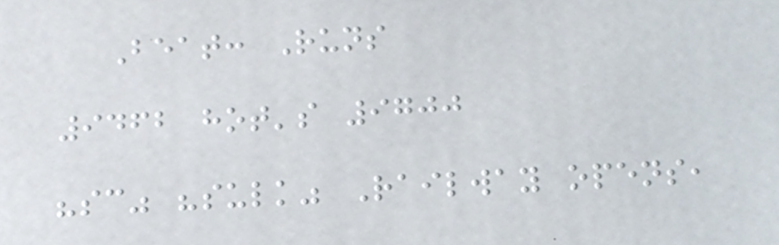Beat: Runs
9462 hot's 9700
"sc" "sulk" Railway opens,
